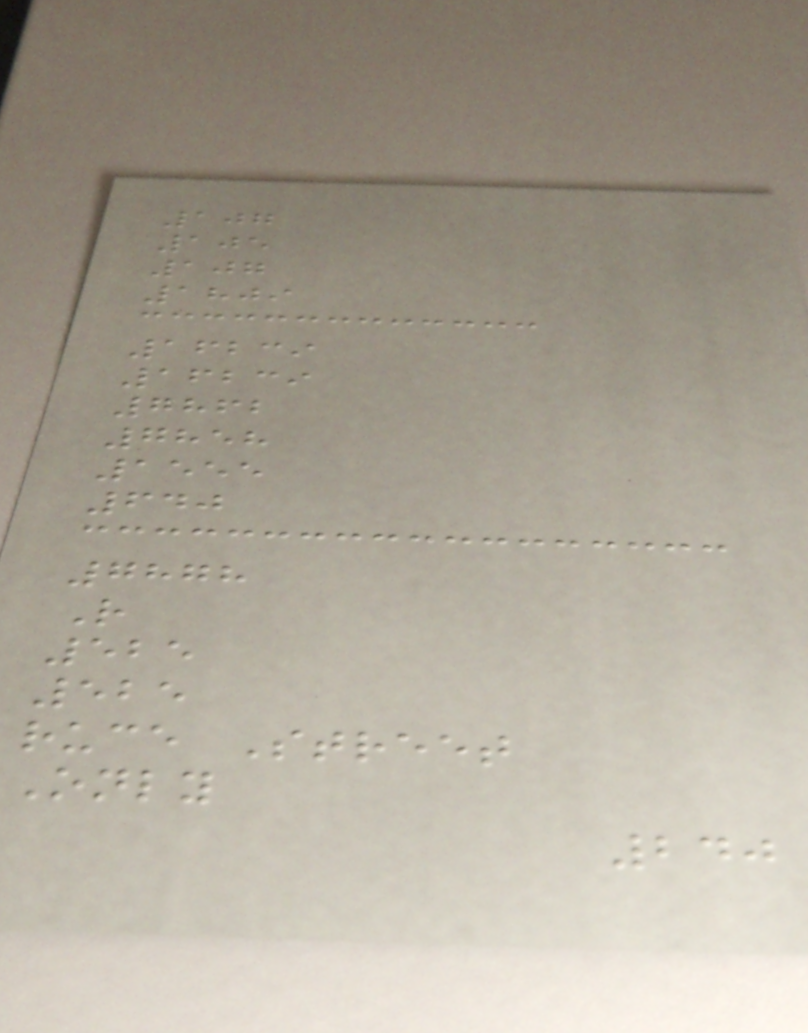107
105
107
1809
16239
16239
7862
7858
1555
640
7878
R
525
525
ruce Street
Only
240
